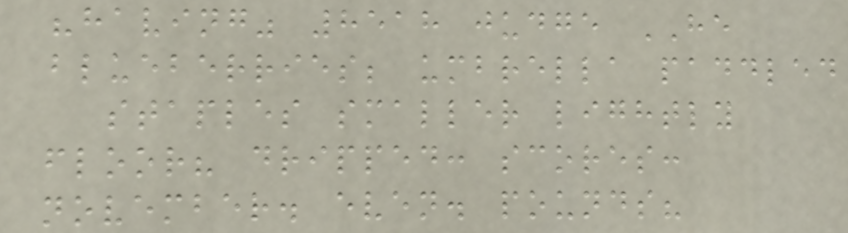"having" 8518 judge HE
blueberries; umbrella paddled
staples smaller lightly
floor? dripped: scores:
november. even. pounds?
